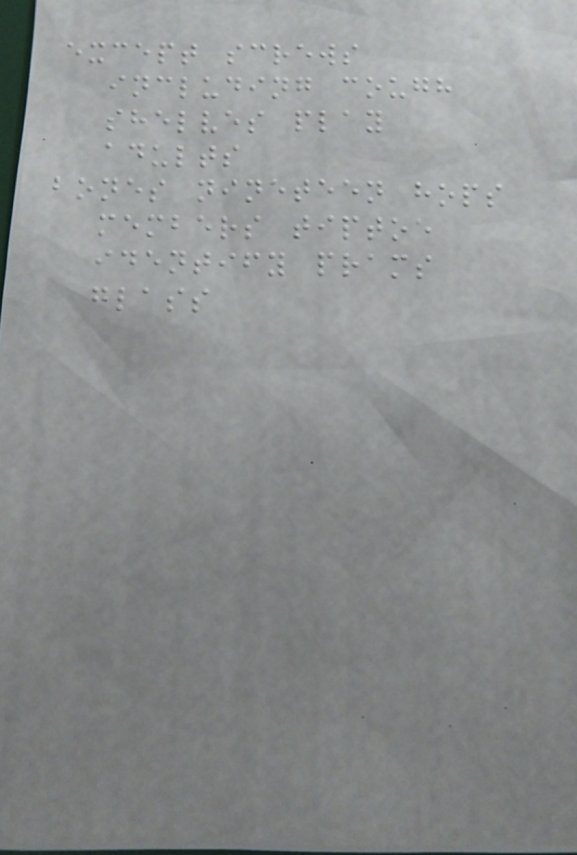except screws
including cough
shelves play
adults
bones nineteen hops
members tiptoe
identify prams
glass
